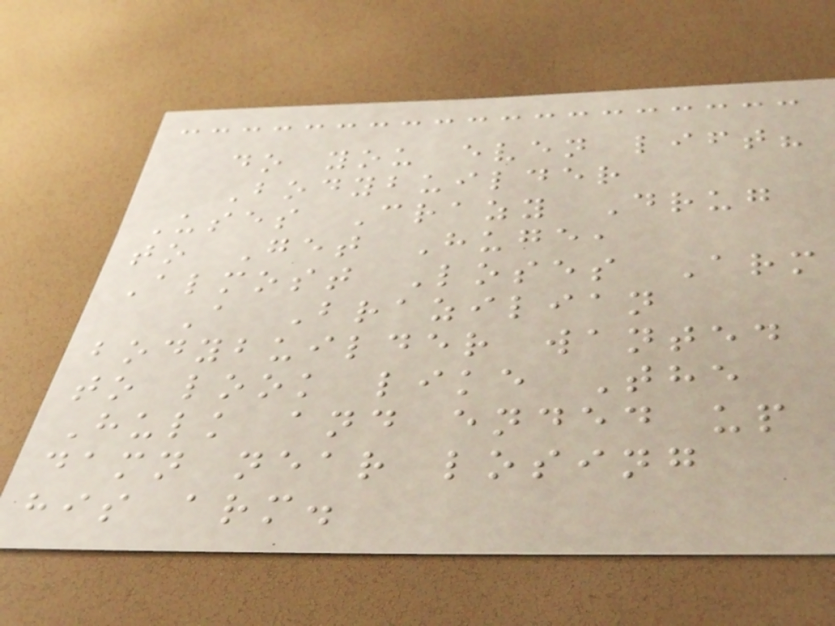do you even lift?
Bodybuilder
Uses Crazy Drug
to Get Huge,
Almost Loses Arm
A Brazilian
bodybuilder wanted
to look like The
Hulk and ended up
damn near losing
his arm.
